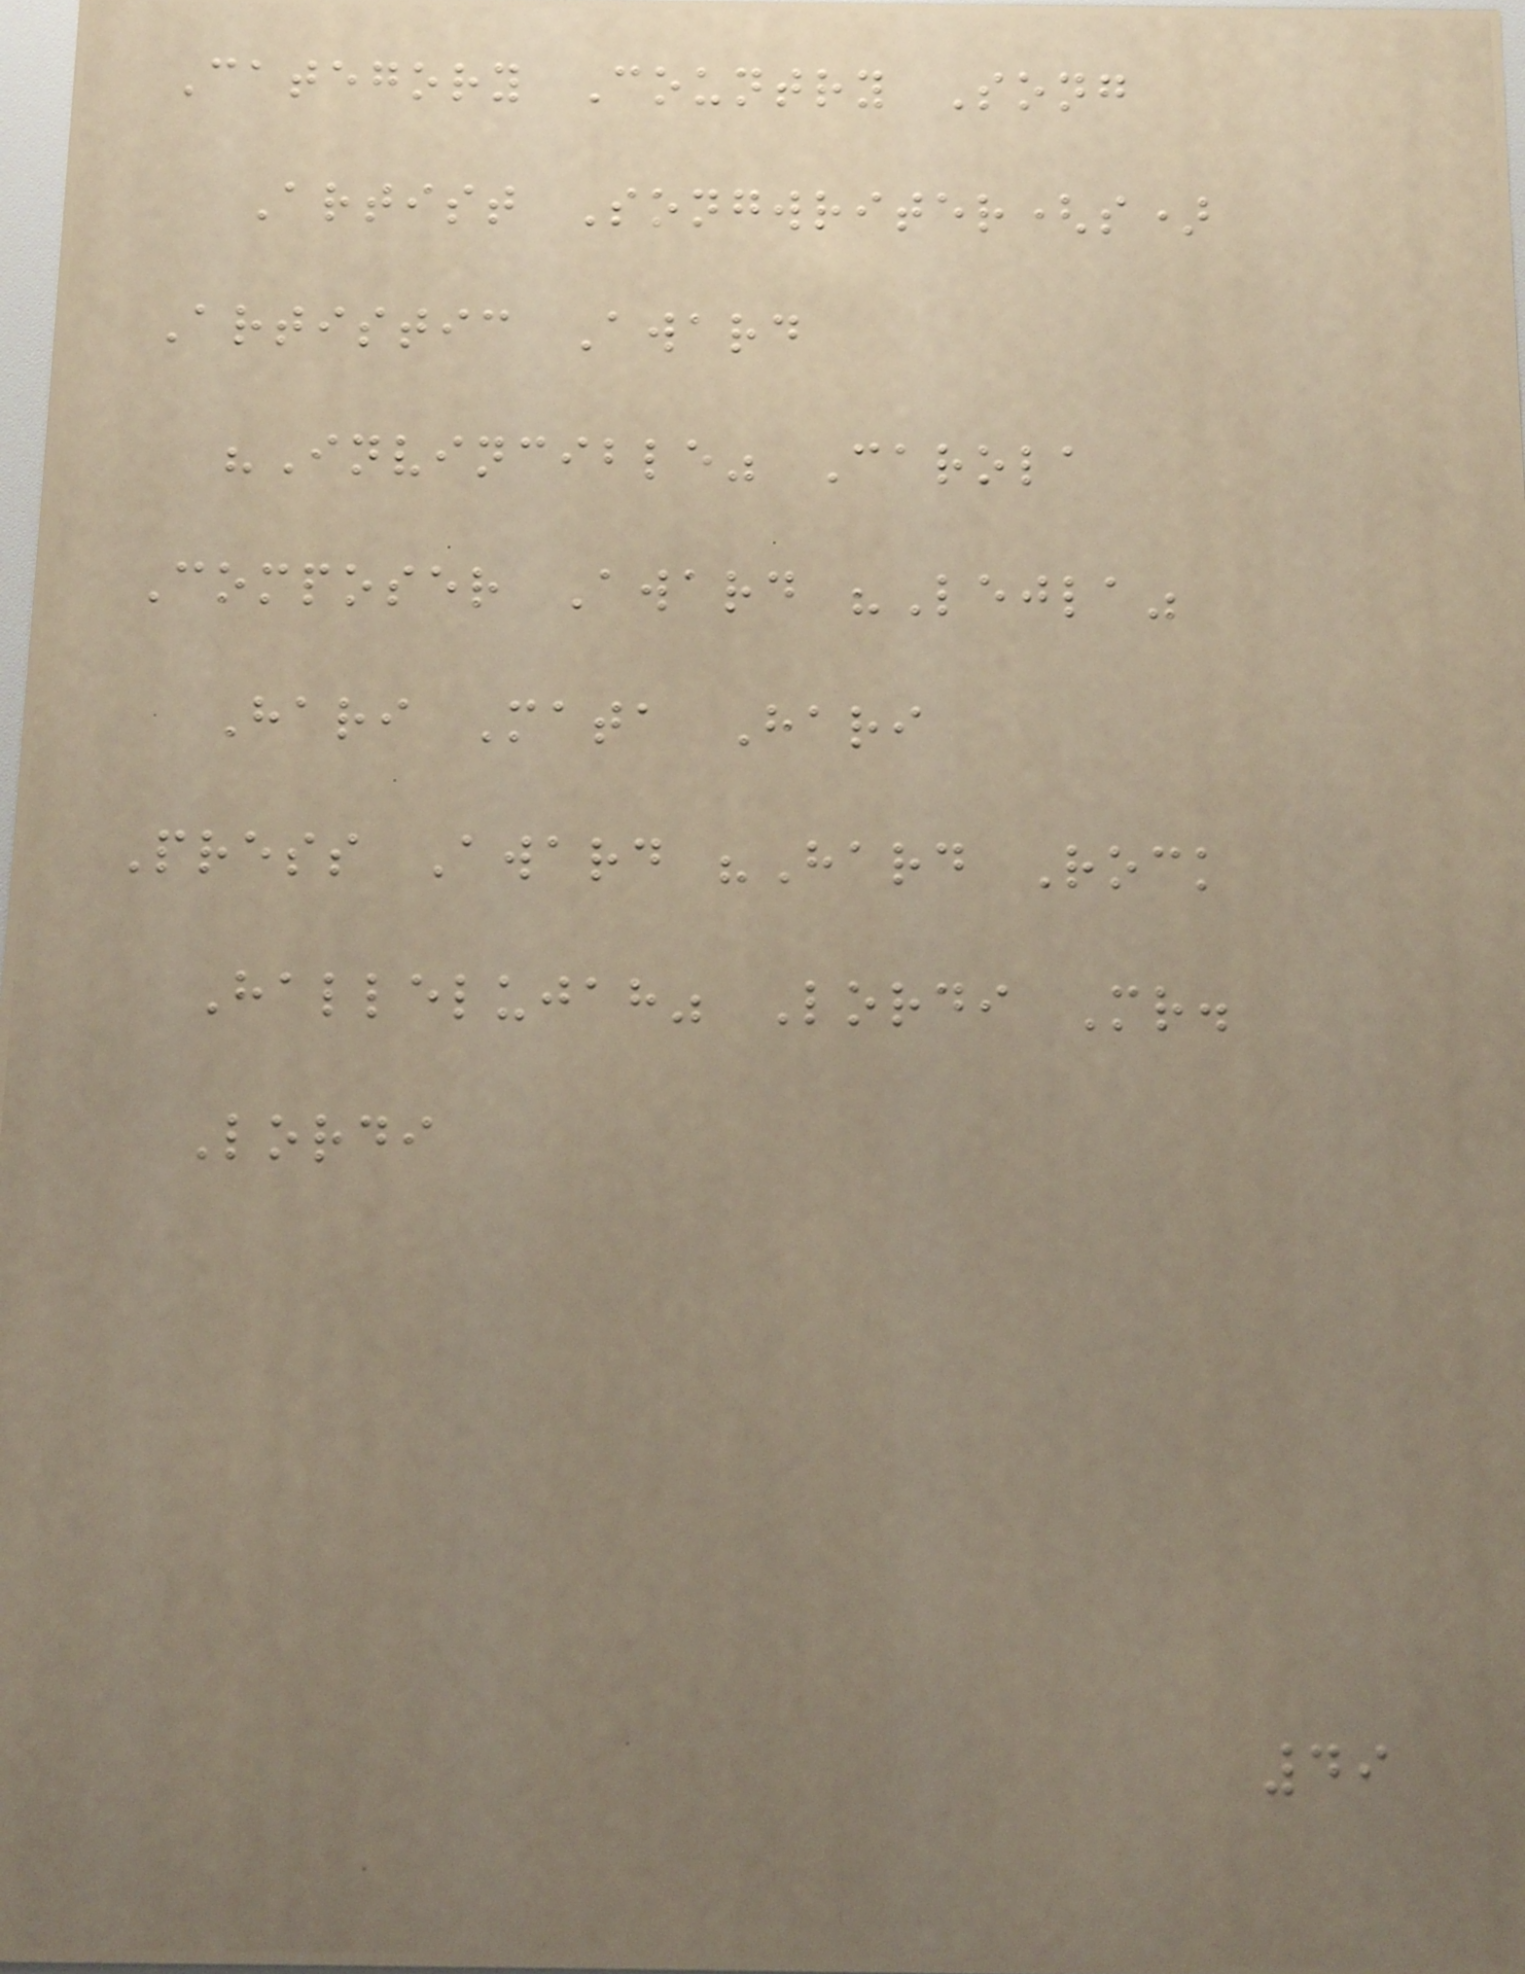Category Country Song
Artist Songwriter(s)
Artistic Award
"Invincible" Carola
Composer Award "Lejla"
Hari Mata Hari
Press Award "Hard Rock
Hallelujah" Lordi Mr.
Lordi
49
